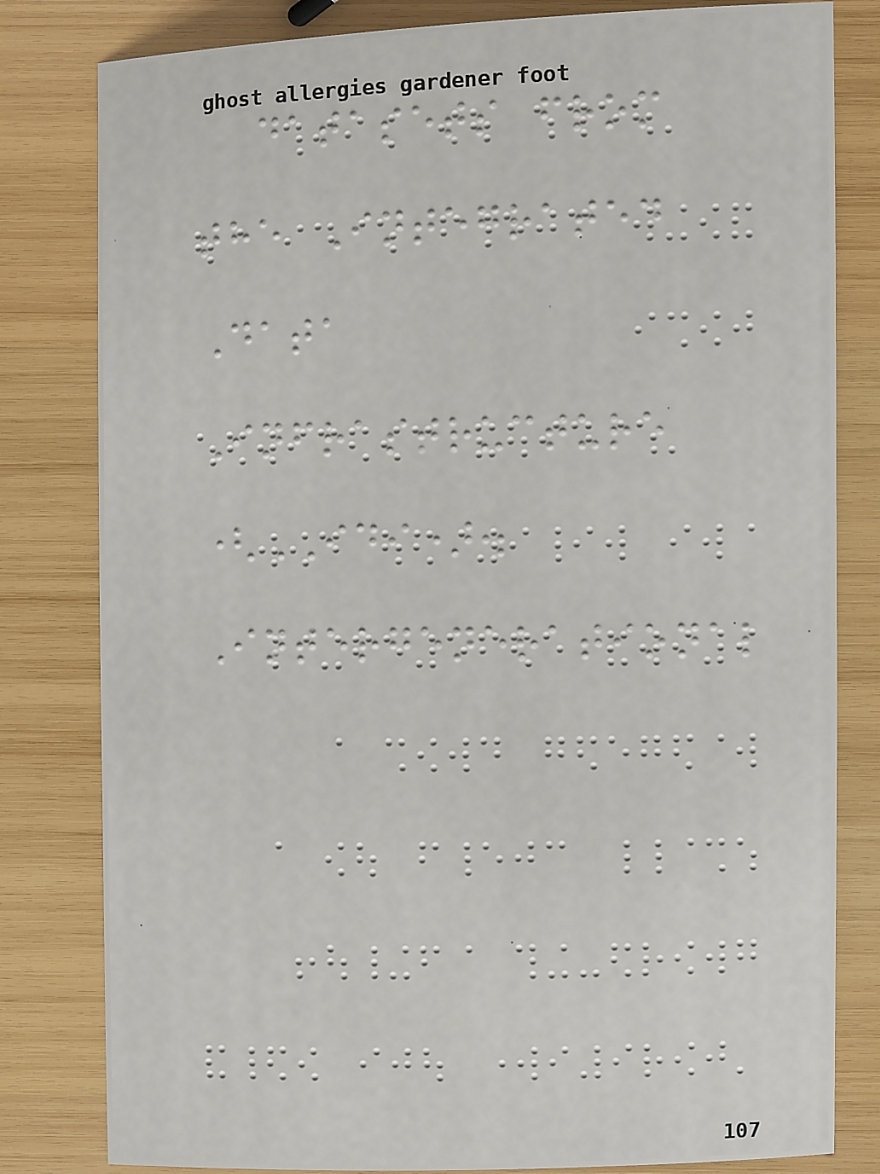datasets from
the Integrated
Data
Infrastructure
(IDI).
Intergenerational
